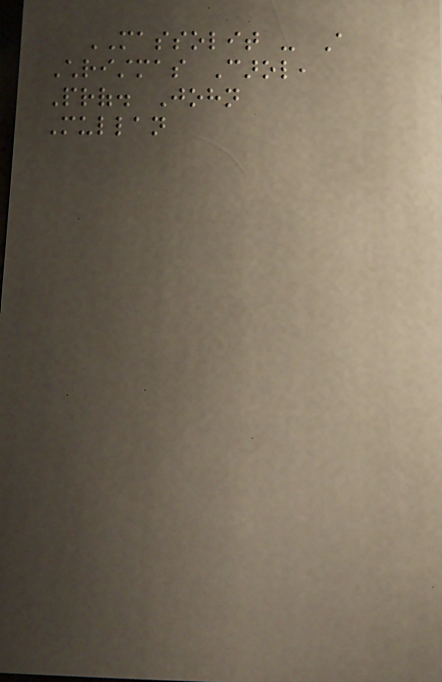MASSOLIT - A
Christmas Carol,
Prof. John
Mullan
